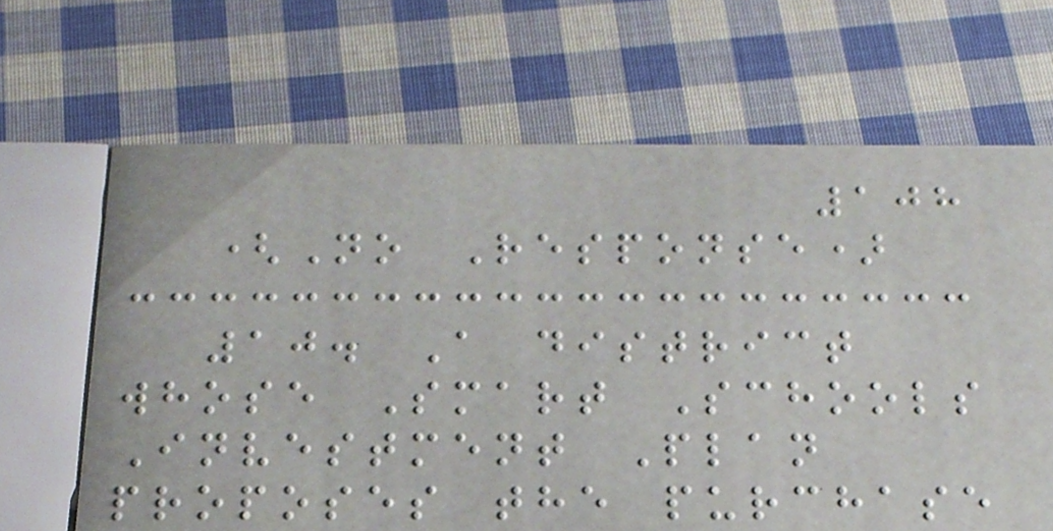108
(No Response)
10. A district
whose Smart Schools
Investment Plan
proposes the purchase
